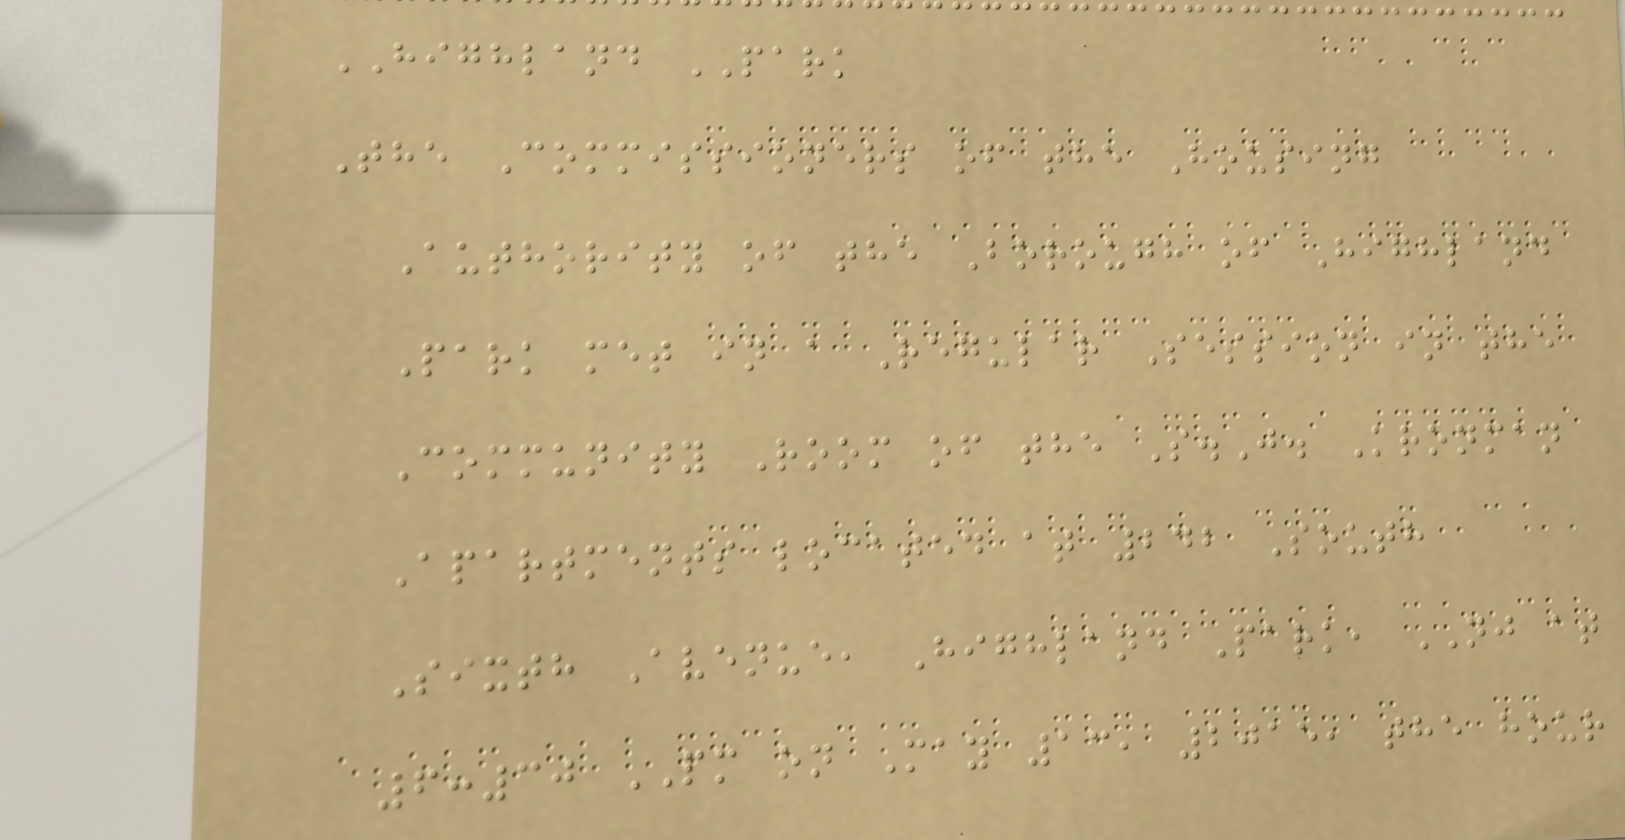HIGHLAND PARK
The Commissioners of the Housing
Authority of the Borough of Highland
Park met in a Regular Session in the
Community Room of the S.J. Kronman
Apartments located at 242 South
Sixth Avenue, Highland Park, NJ at
6:30 PM on May 13, 2015, the hour
